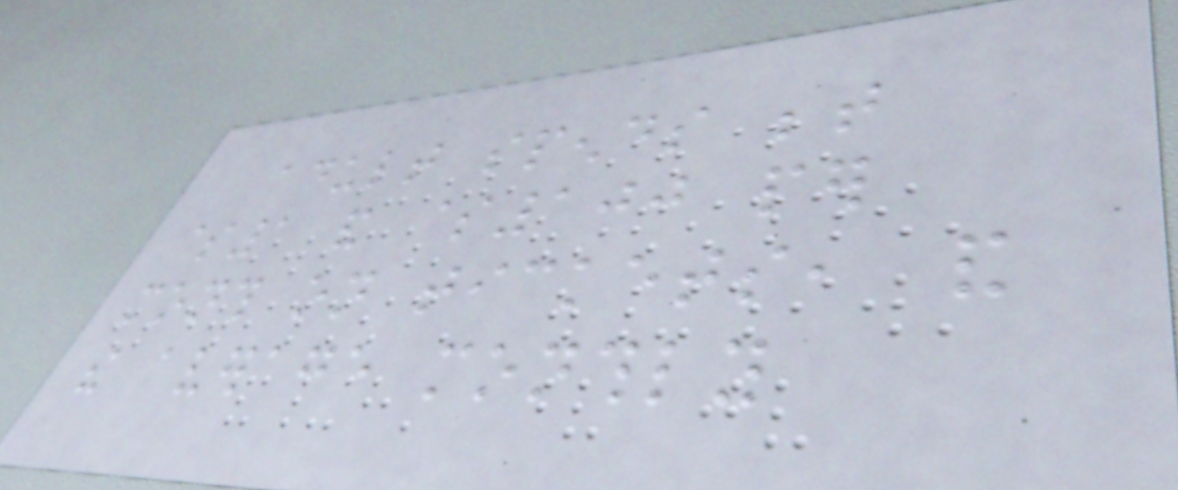adult spends between
$1 and $100 per
month on tickets, and
the average monthly
